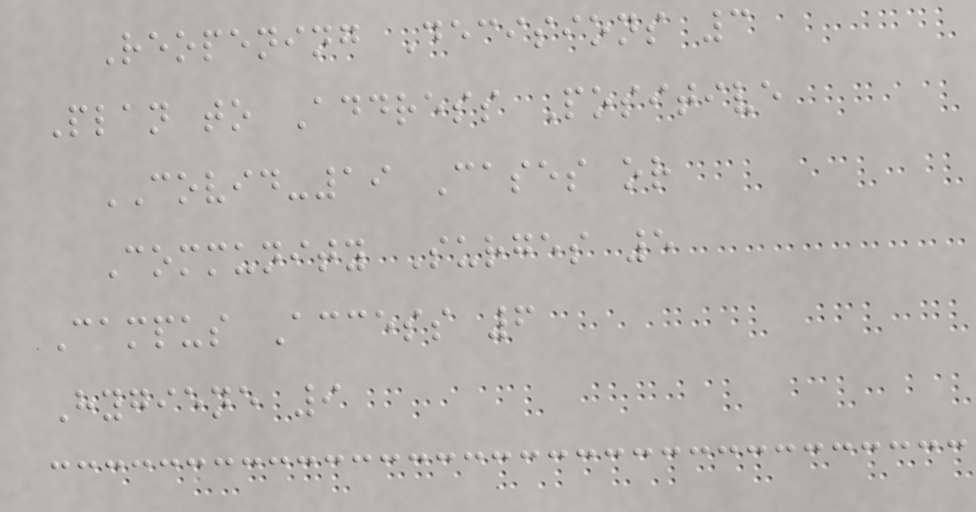Reopening Decisions 3
Plan to Address Positive
COVID-19 Cases or
Community Surges 5
Campus Access 6
Hygiene 9
